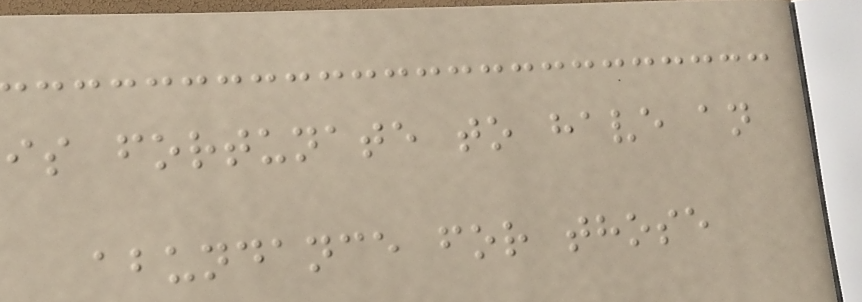is fortunate to have an
abundance for those
